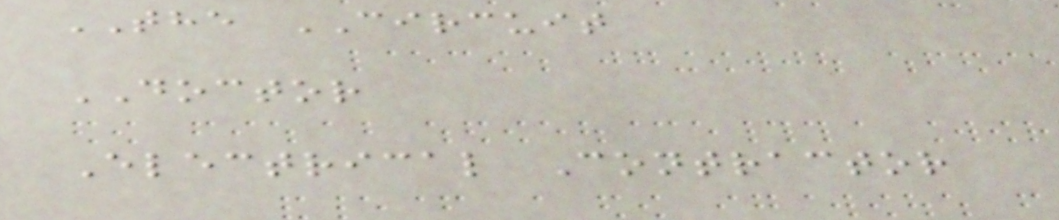THE CIRCUIT
DOCTOR
Electrical Contractor
